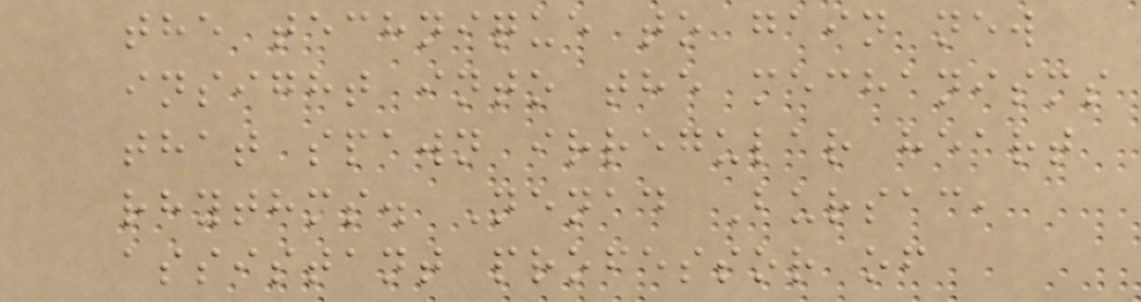the technique to gain new
insight into the mechanisms
that spawn irregular heart
rhythms. Nenad Bursac,
assistant professor of
